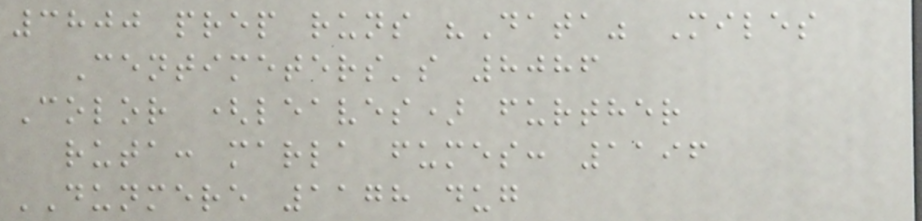3800 prep runs "Data" Miles
Centimeters's 8086
Color (leaves) further
ruta: marla fumes: 1196
DUNMERE 1178 dug
